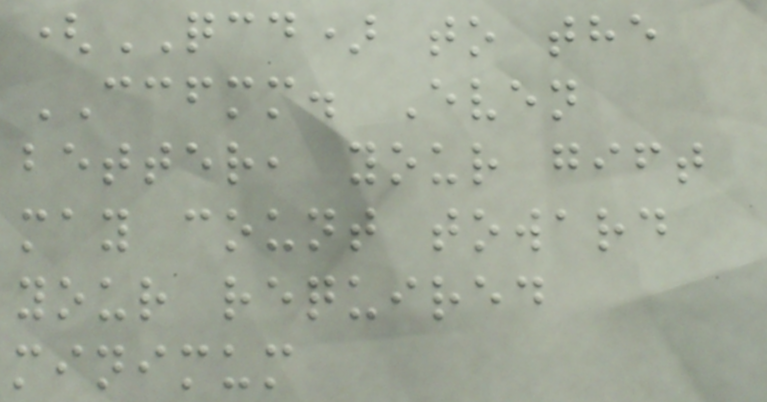(QCD) to the
CCFMM. Even
better, your gift
may count toward
your required
minimum
